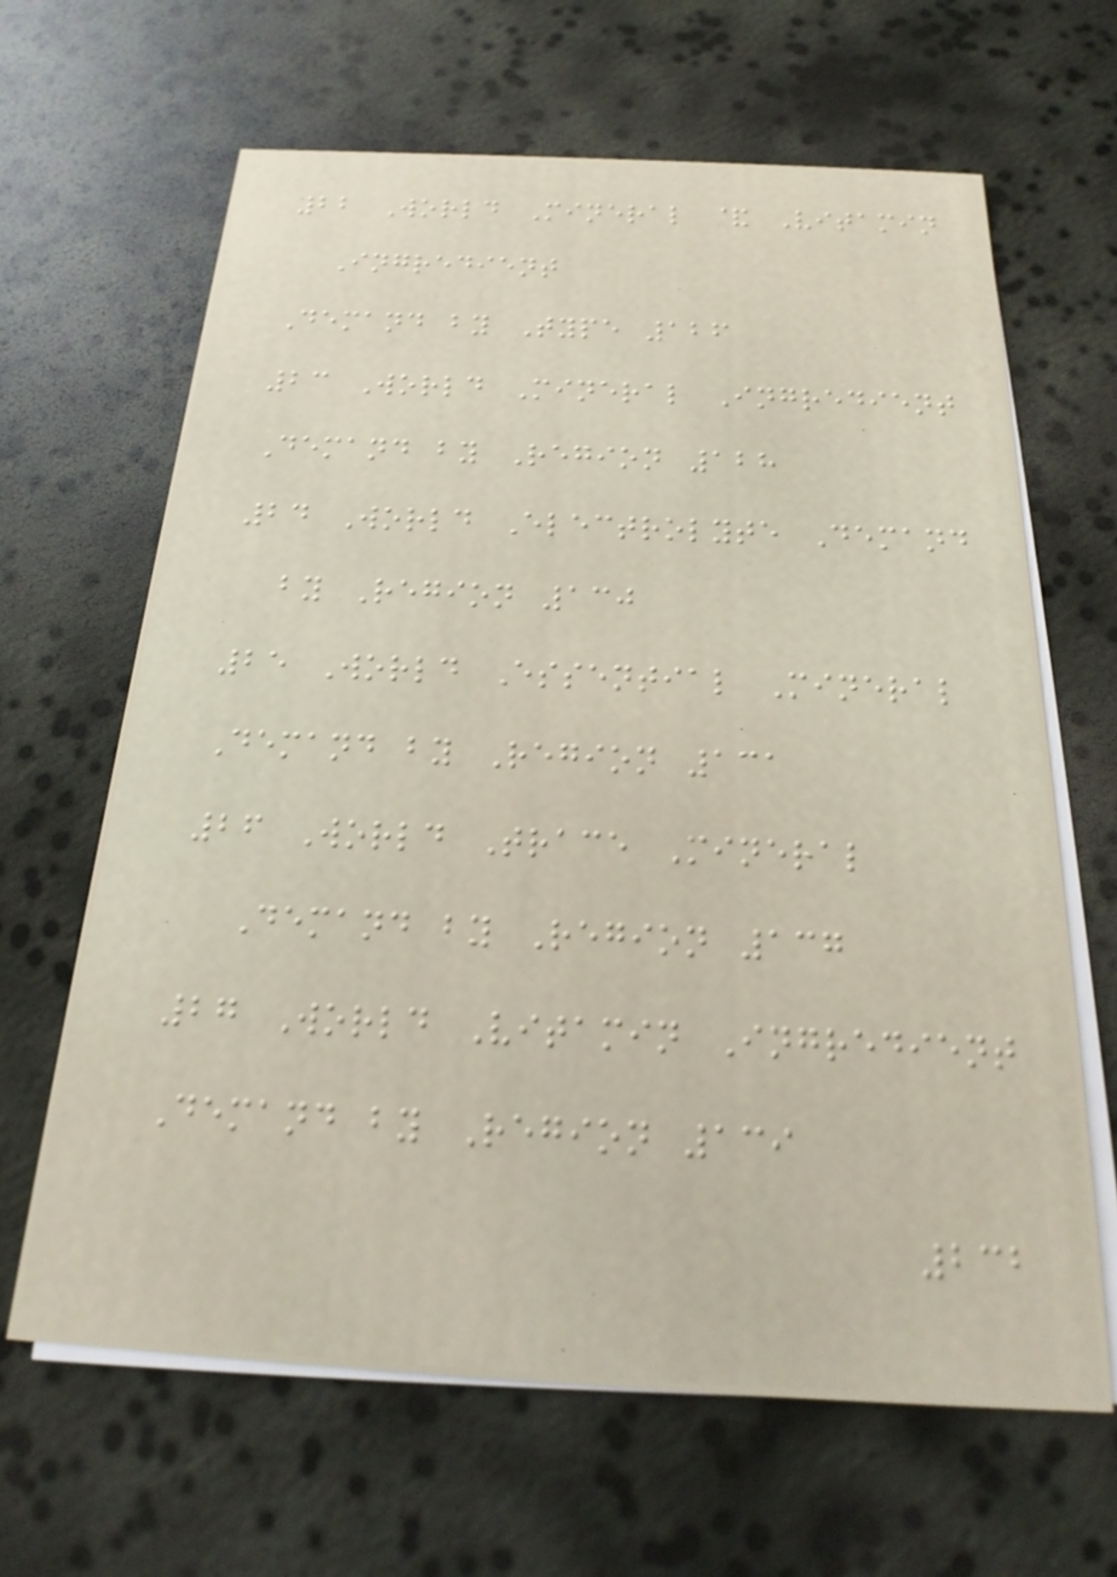22 World Mineral & Vitamin
Ingredient
Demand by Type 126
23 World Mineral Ingredient
Demand by Region 128
24 World Electrolyte Demand
by Region 130
25 World Essential Mineral
Demand by Region 131
26 World Trace Mineral
Demand by Region 137
27 World Vitamin Ingredient
Demand by Region 139
232
